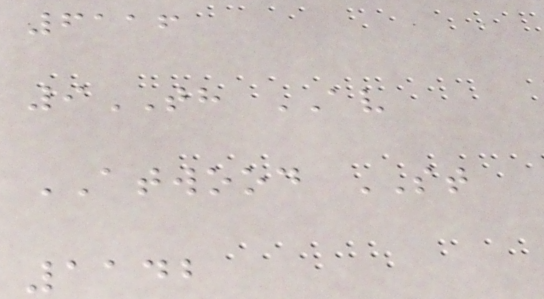6116
9TH AV
ATWOOD ST
1142
